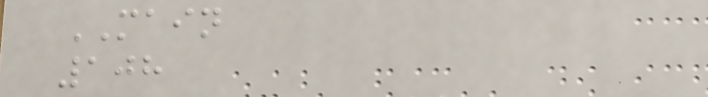MAIN
108
